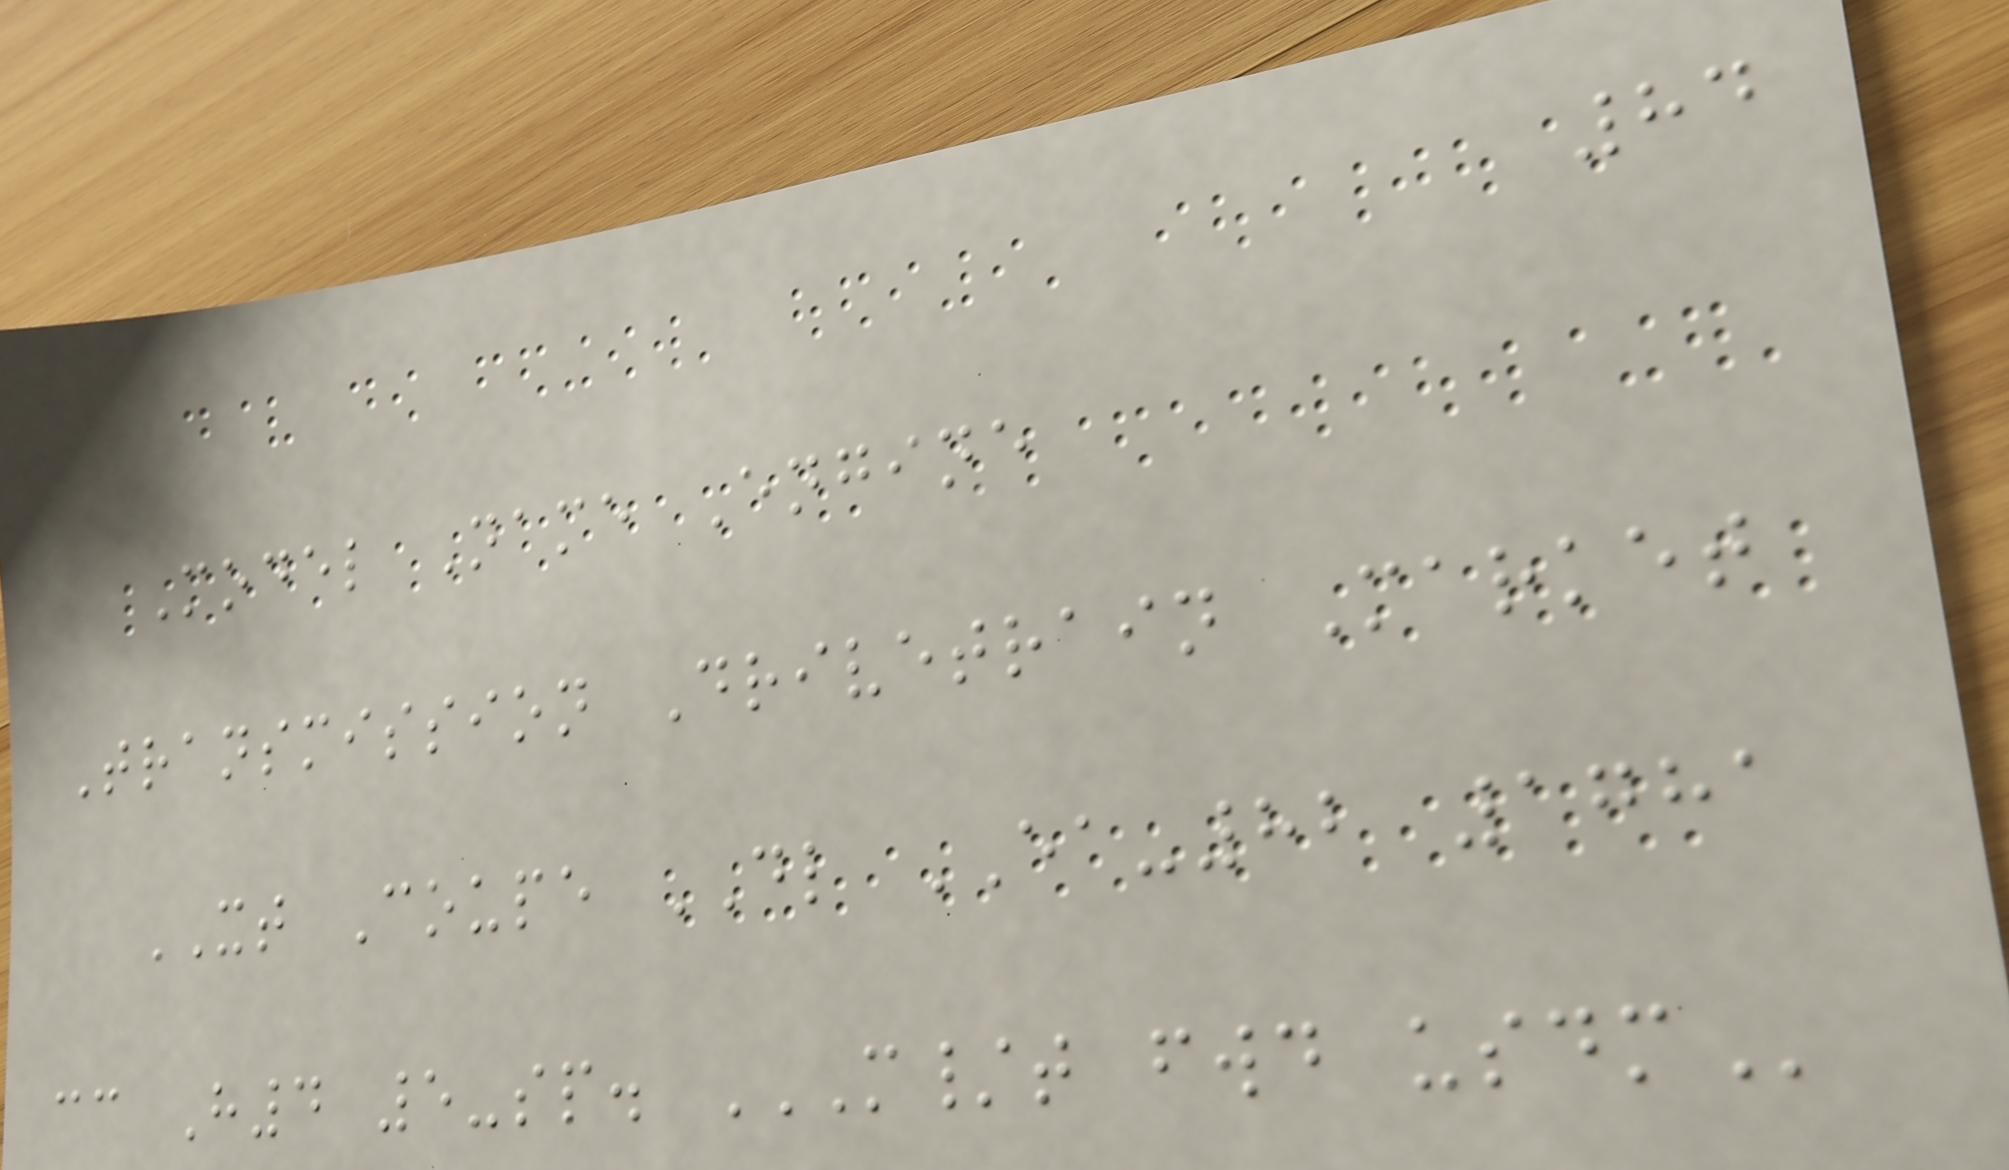84
Model Name Engine
Transmission Drivetrain Market
XT Coupe DL EA-82 1781
cc H4 5-sp. M/T FWD USDM
